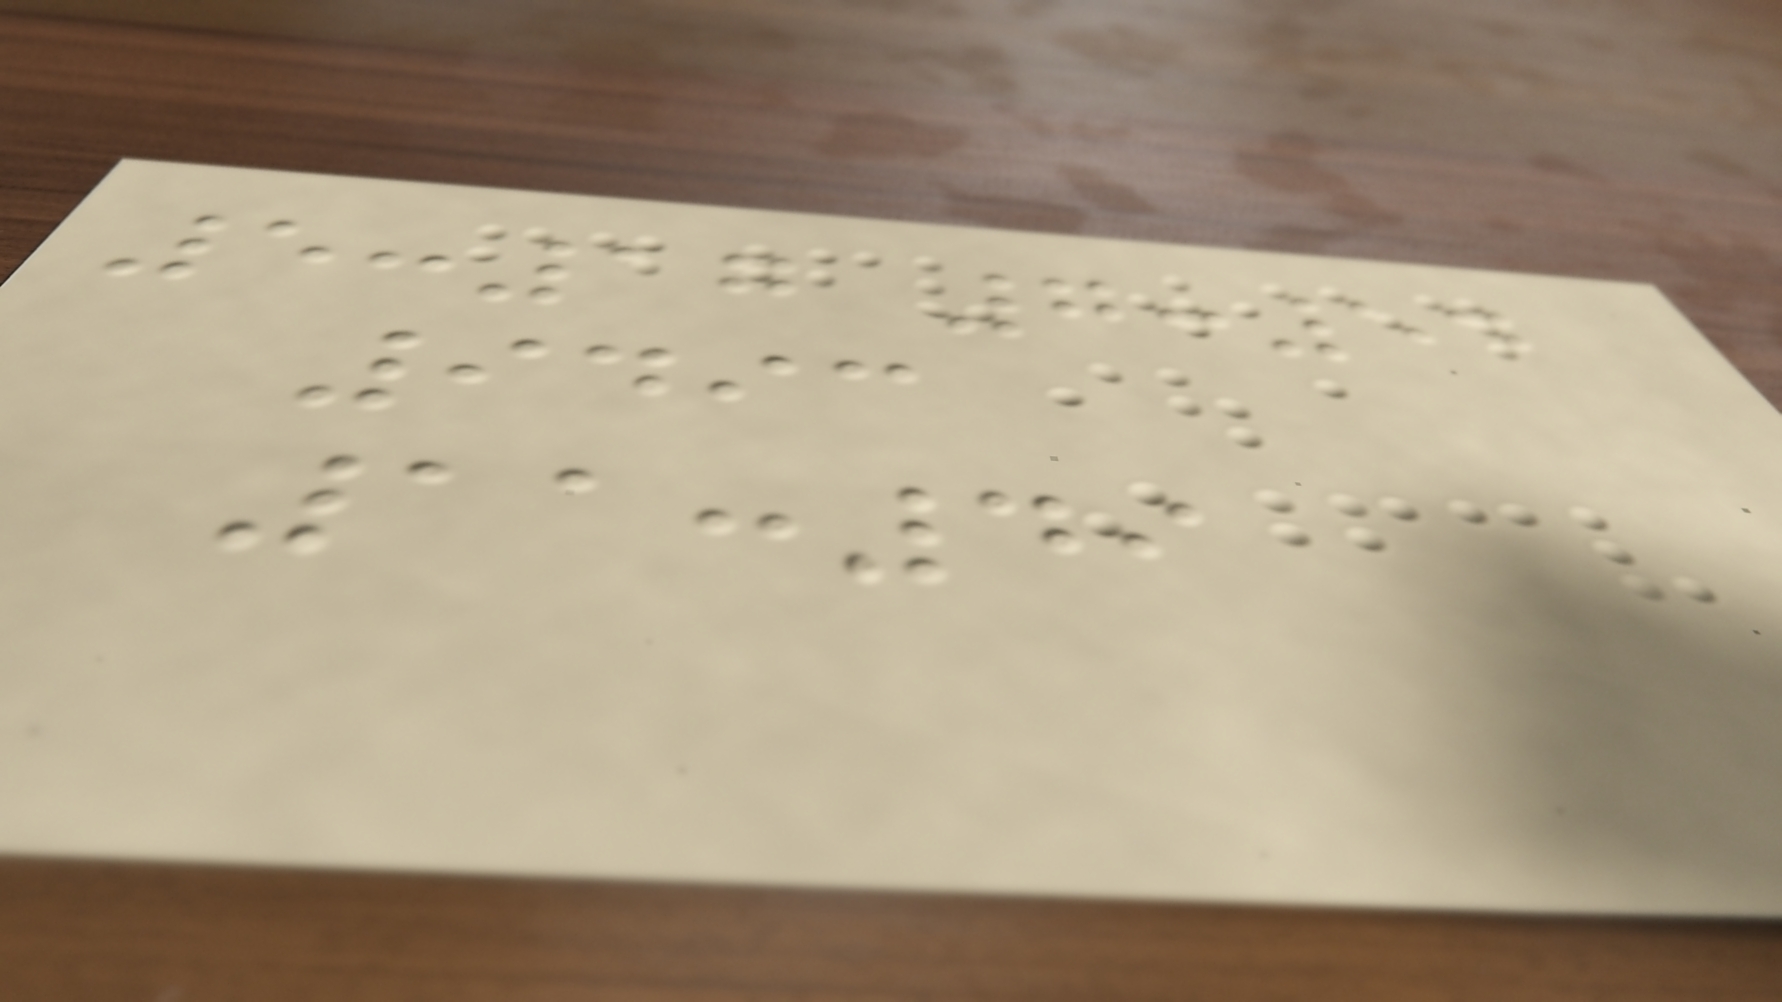5:17 7:54
9493
11:49
